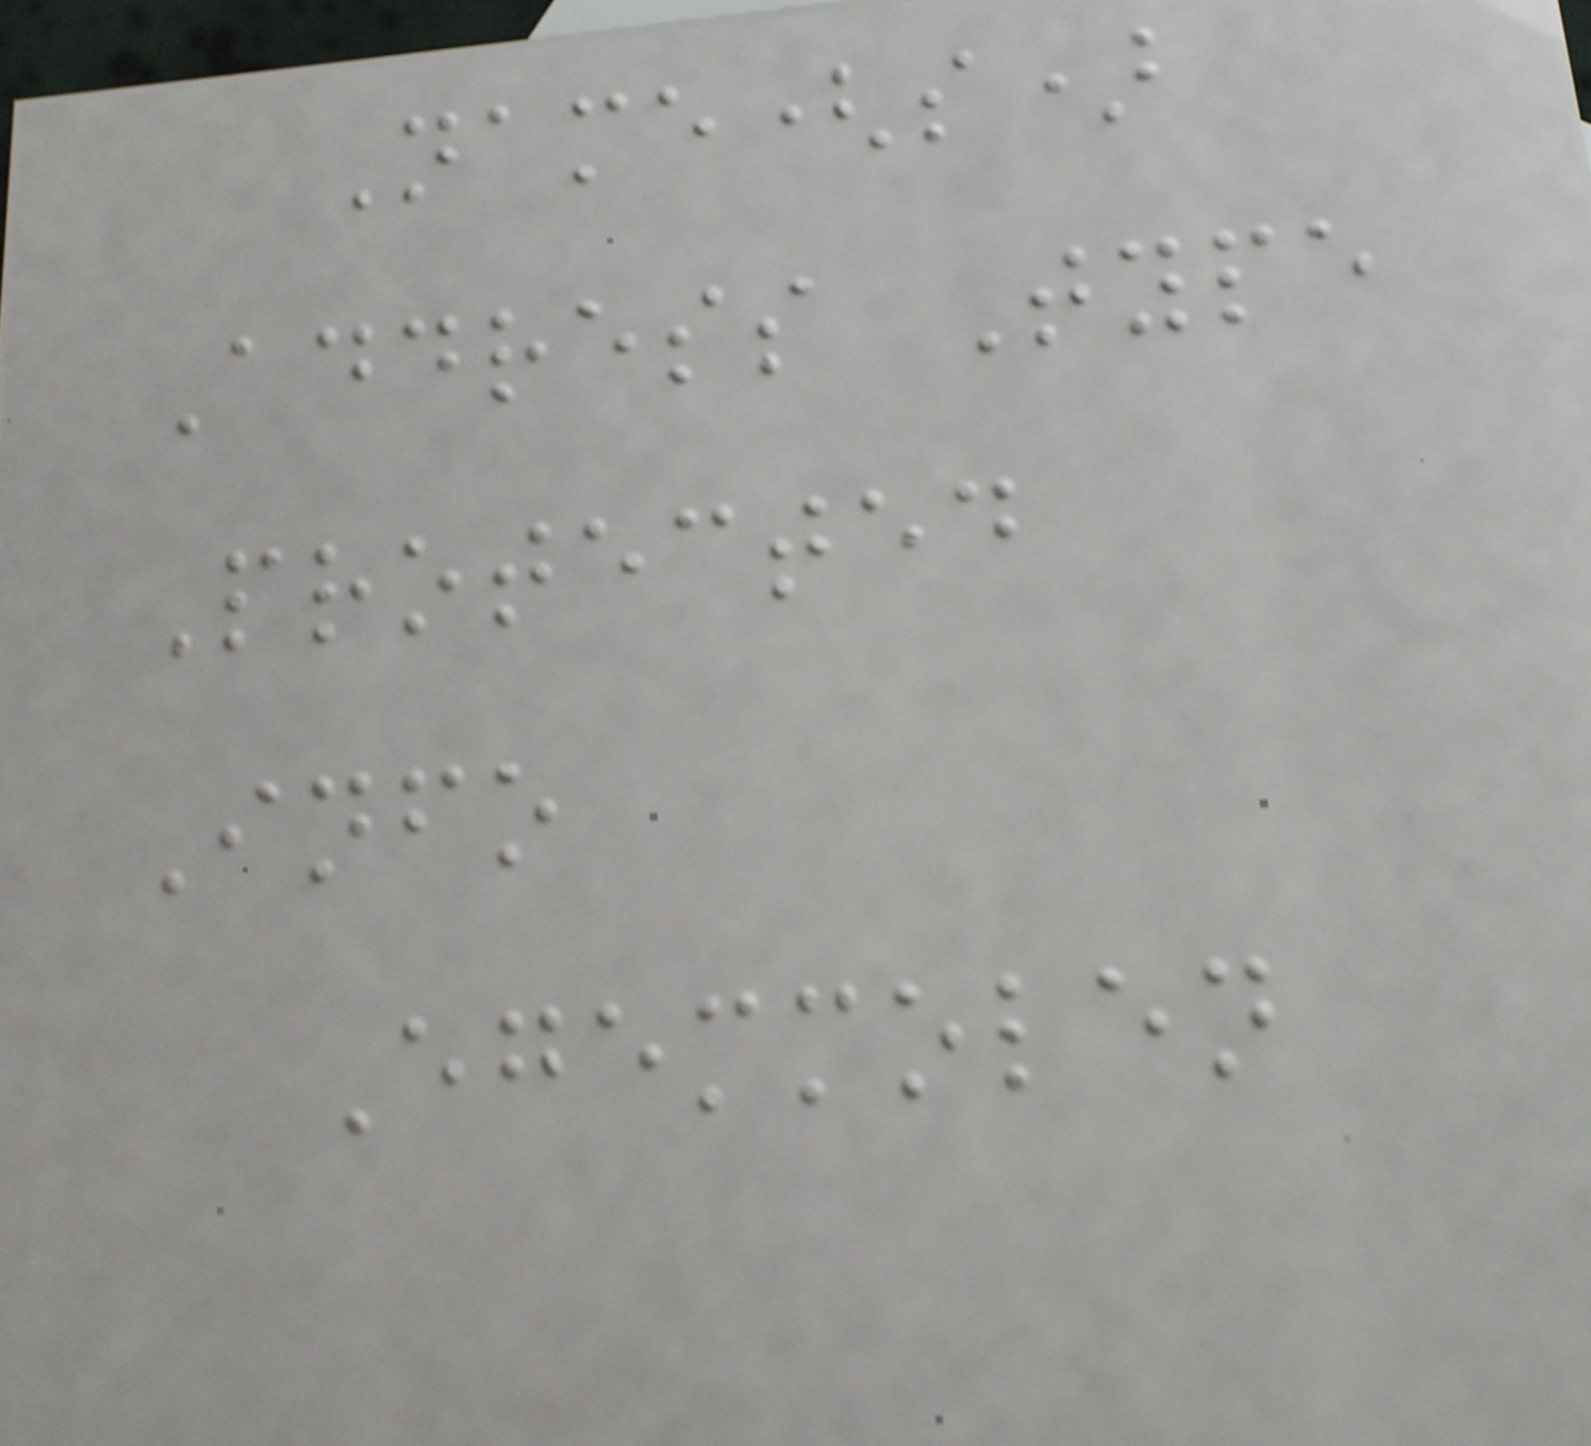Name(s)
Address Type
Protected
Info
Egemmolen
